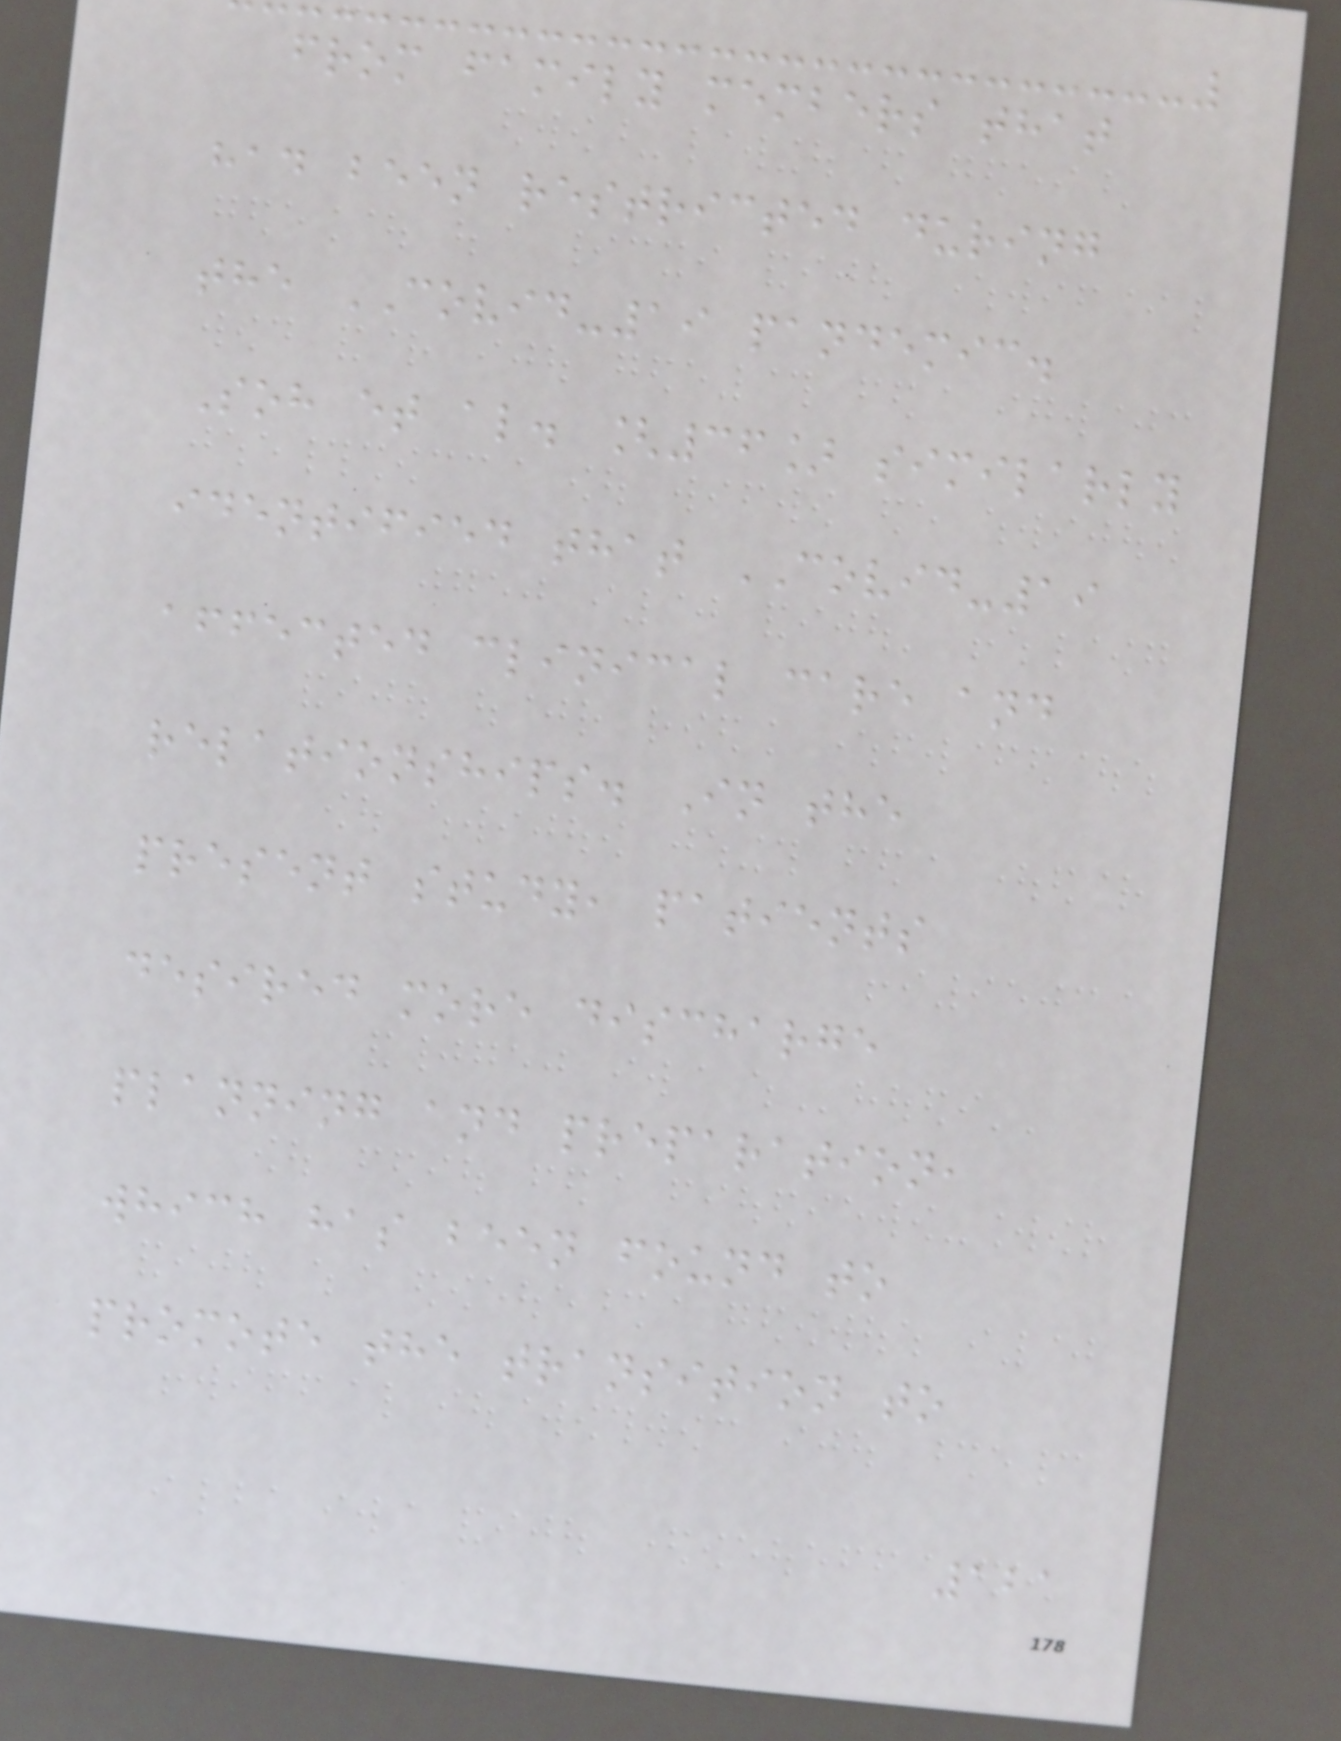from family members that
had been restricted during
the COVID-19 pandemic.
Soh et al. [36] similarly
identified that COVID-19
affected clinical care and
relationships. In the
present study, patients
desired more discharge
planning and preparation,
which has been found to
promote the transition to
121
